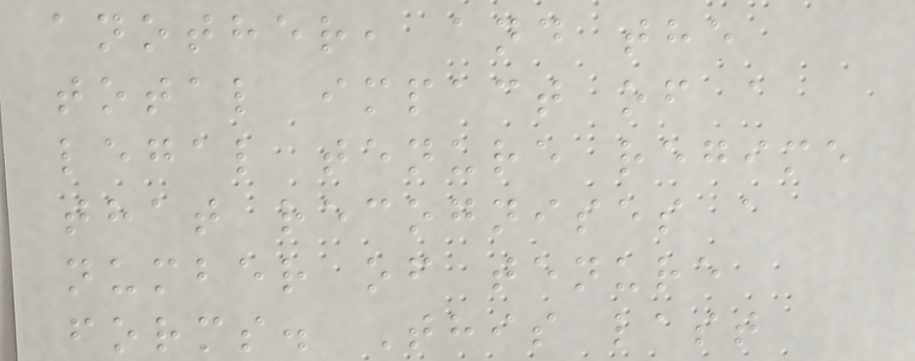another, and the
total impact of a
legal tenure regime
that recognises a
number of tenure
forms. This last
